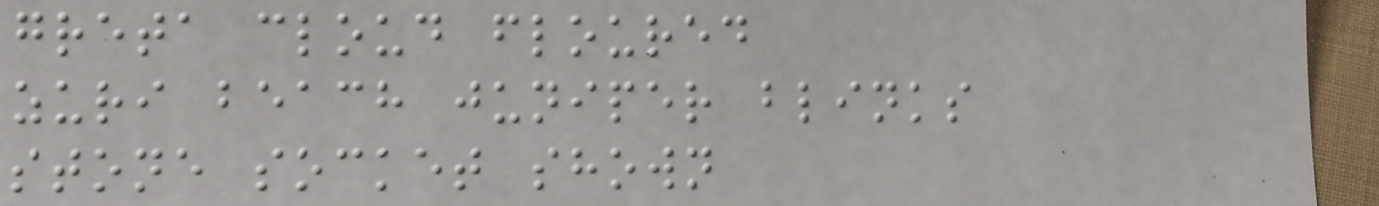greta cloud floured
zuri beach juniper blinks
stone socket shown
